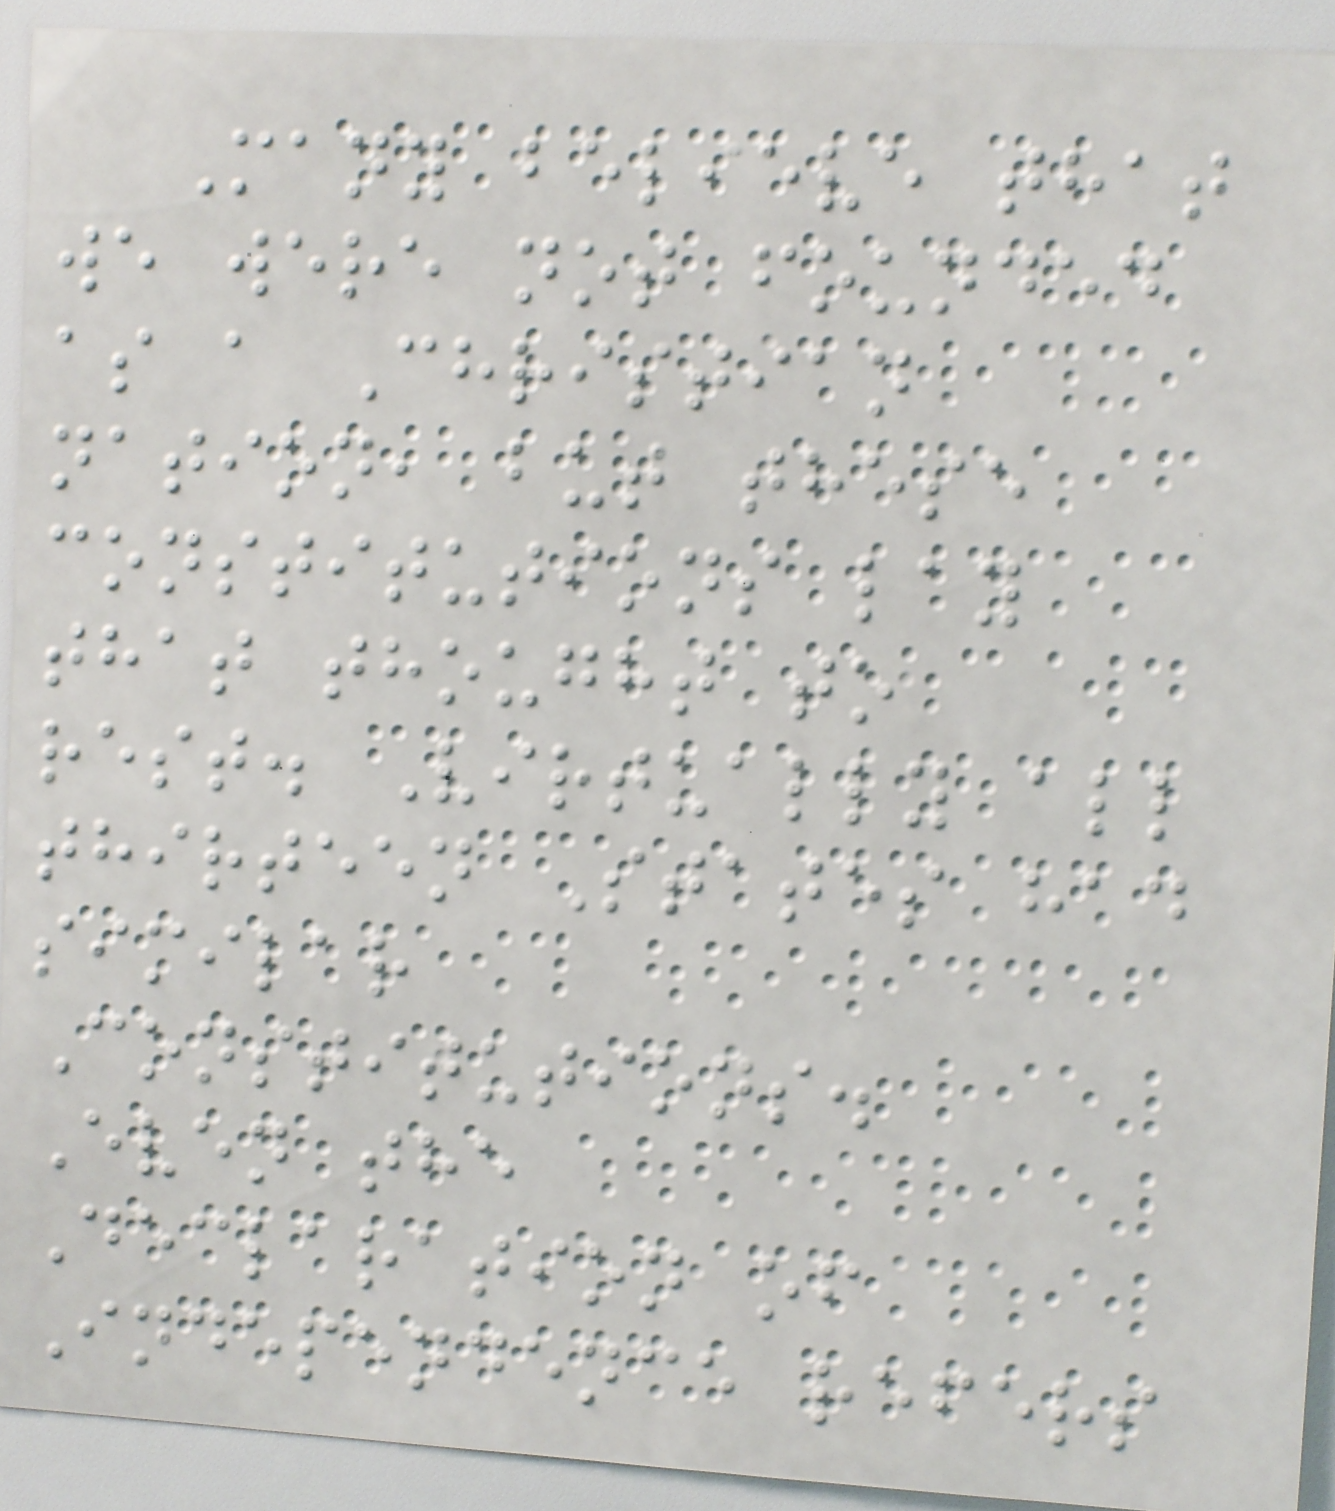Many believe that
we were not founded
as a Christian
nation, but these
constitutions lay
that thought to
rest. Virtually all
thirteen States had
similar
Constitutions.
Even the
Declaration of
Independence refers
